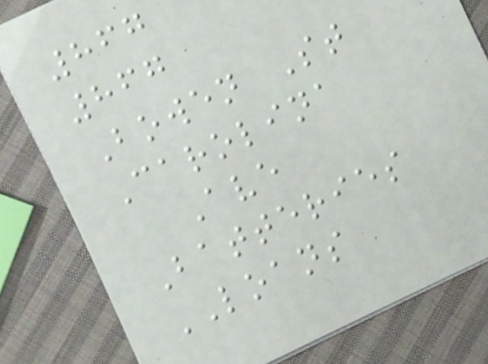867
867
Bowen St
Carolina
Ave
Batteries
LOANS
